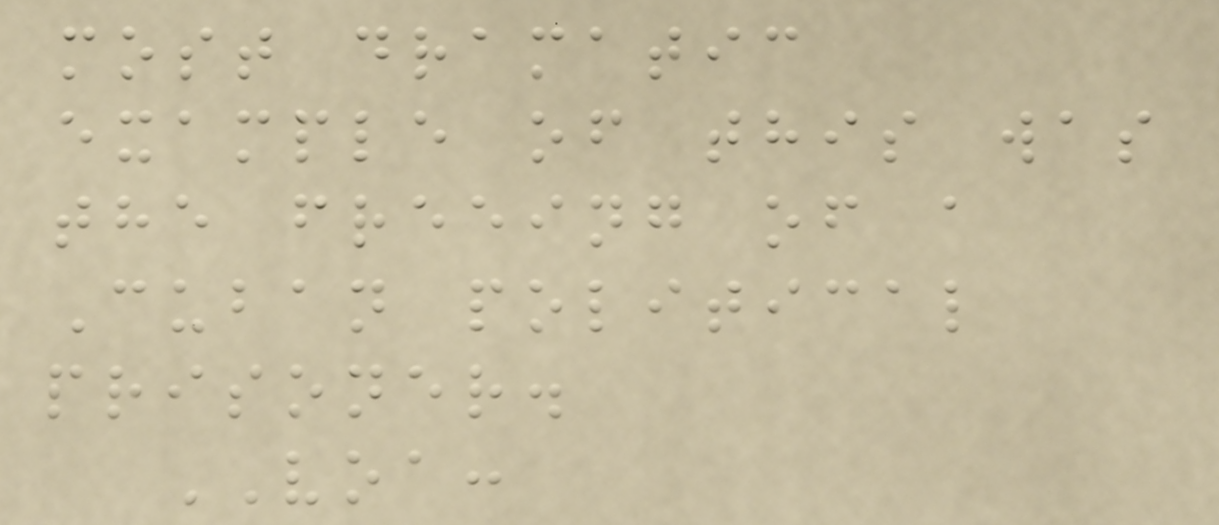most dramatic
example of this was
the freeing of a
Cuban political
prisoner.
VOA:
